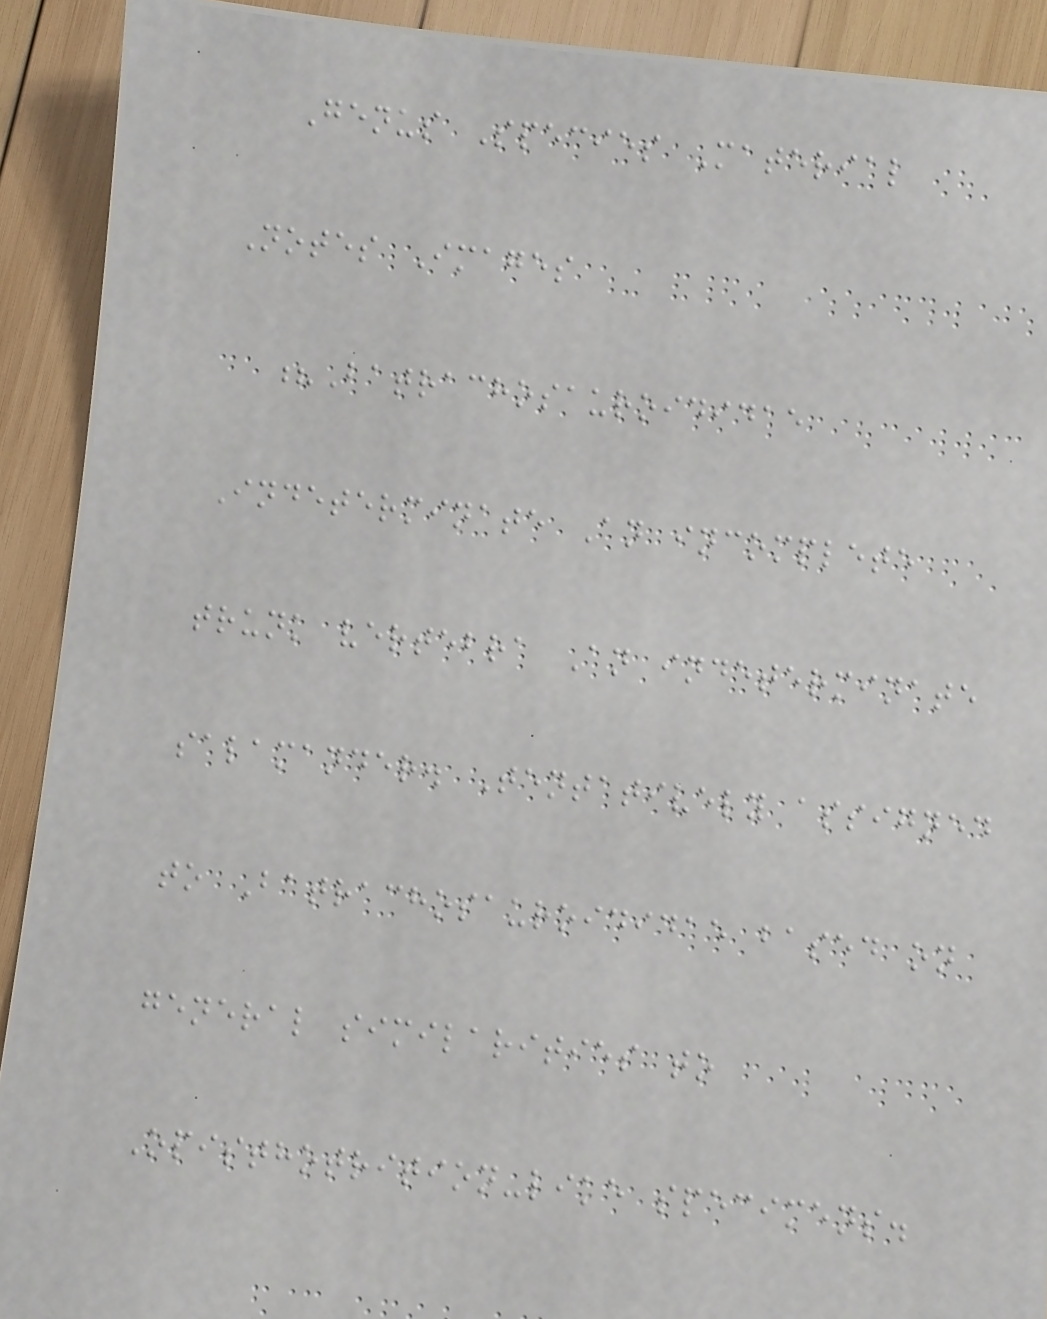Genus Species Material
Notes Images
?Batrachosauroididae
Indeterminate An incomplete
trunk vertebra An indeterminate
salamander. Tentatively assigned
to Batrachosauroididae based on
general similarities to
Opisthotrition-like specimens.
